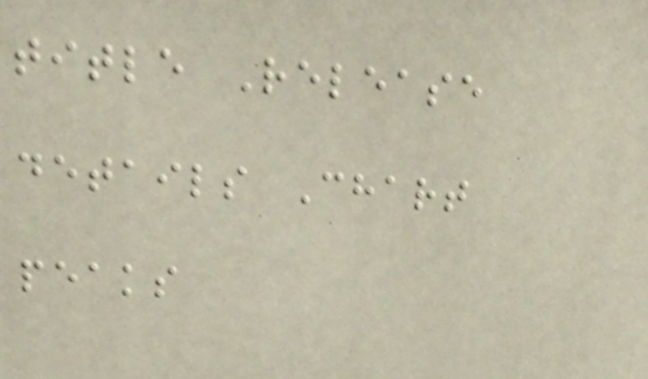title Release
details Chart
peaks
